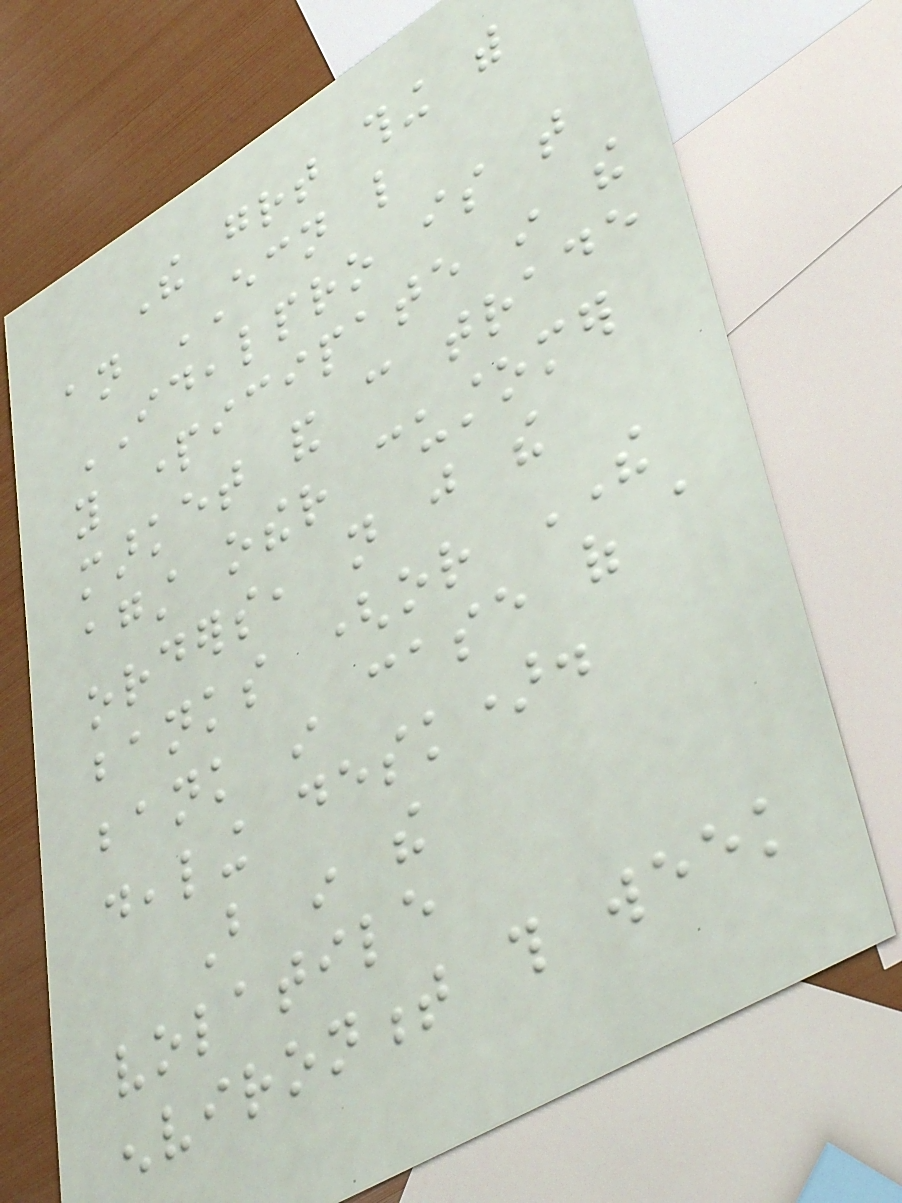The great thing with
an ECN like
IDEALPRO is that
you participate in the
market and can trade
against other customer
orders, not just the
banks (or THE
bank in case of a
dealing desk).
But in the
volatile
environment this week
